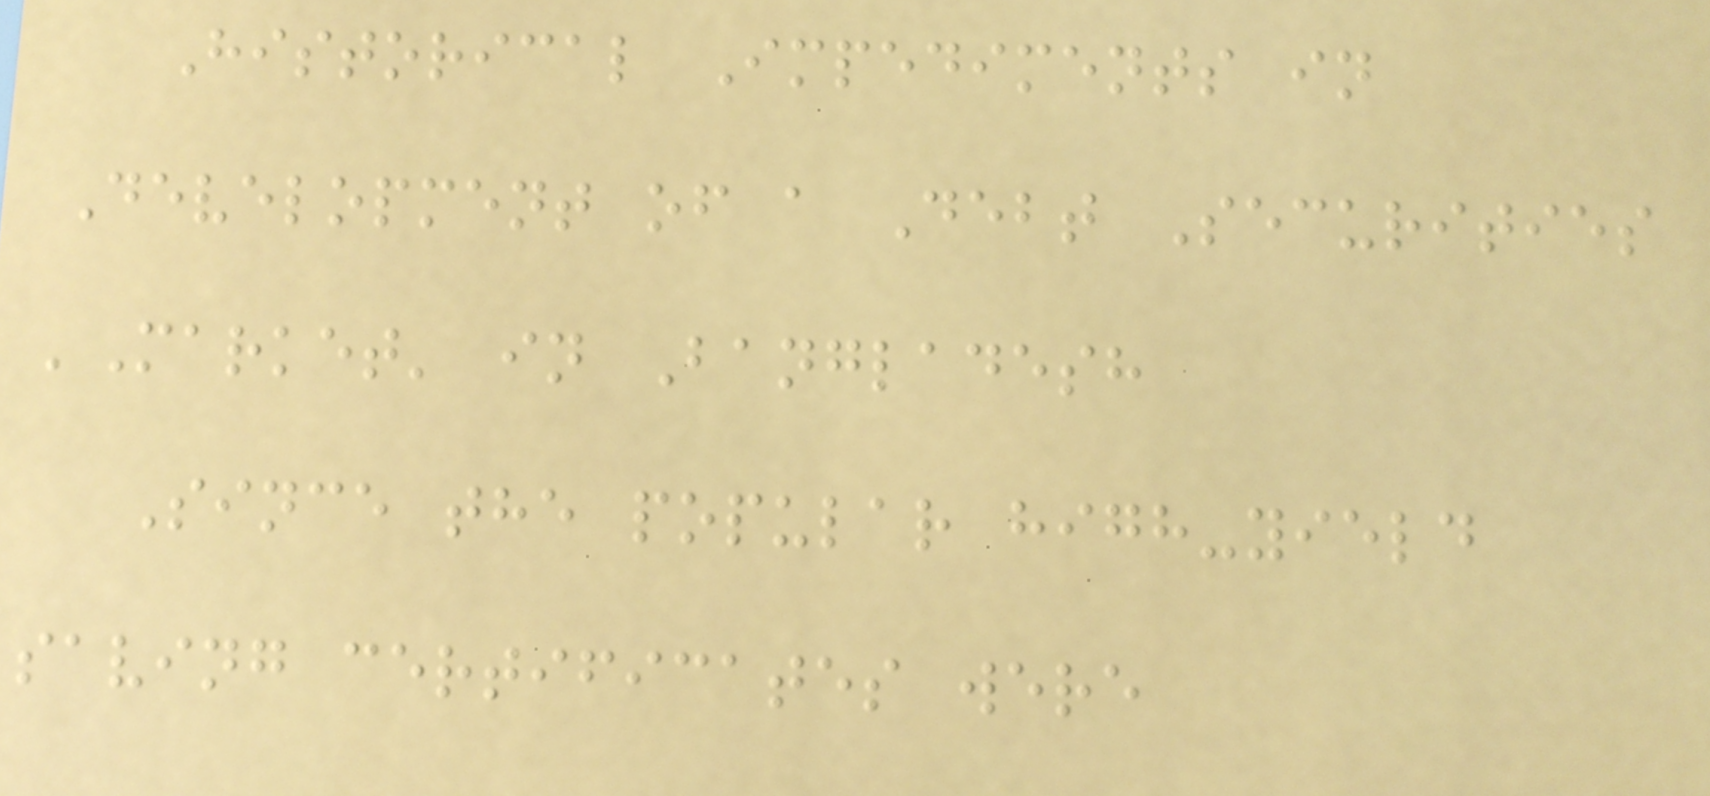Historical Impediments in
Development of a Debt Securities
'Market' in Bangladesh
Since the popular high-yield
saving certificates were
